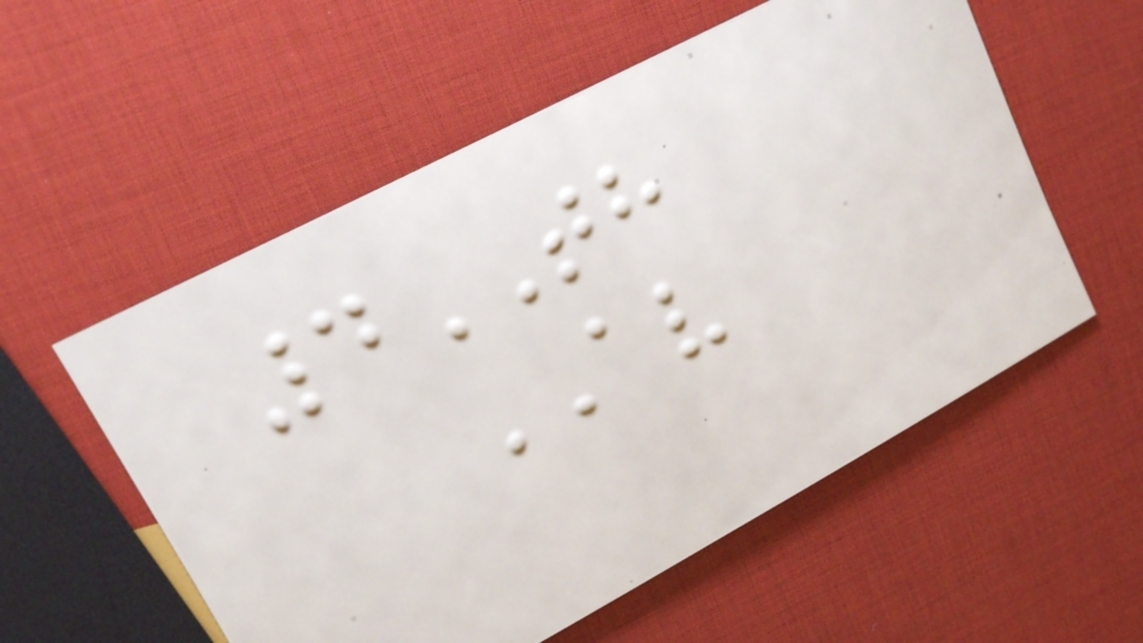4TH
AV
